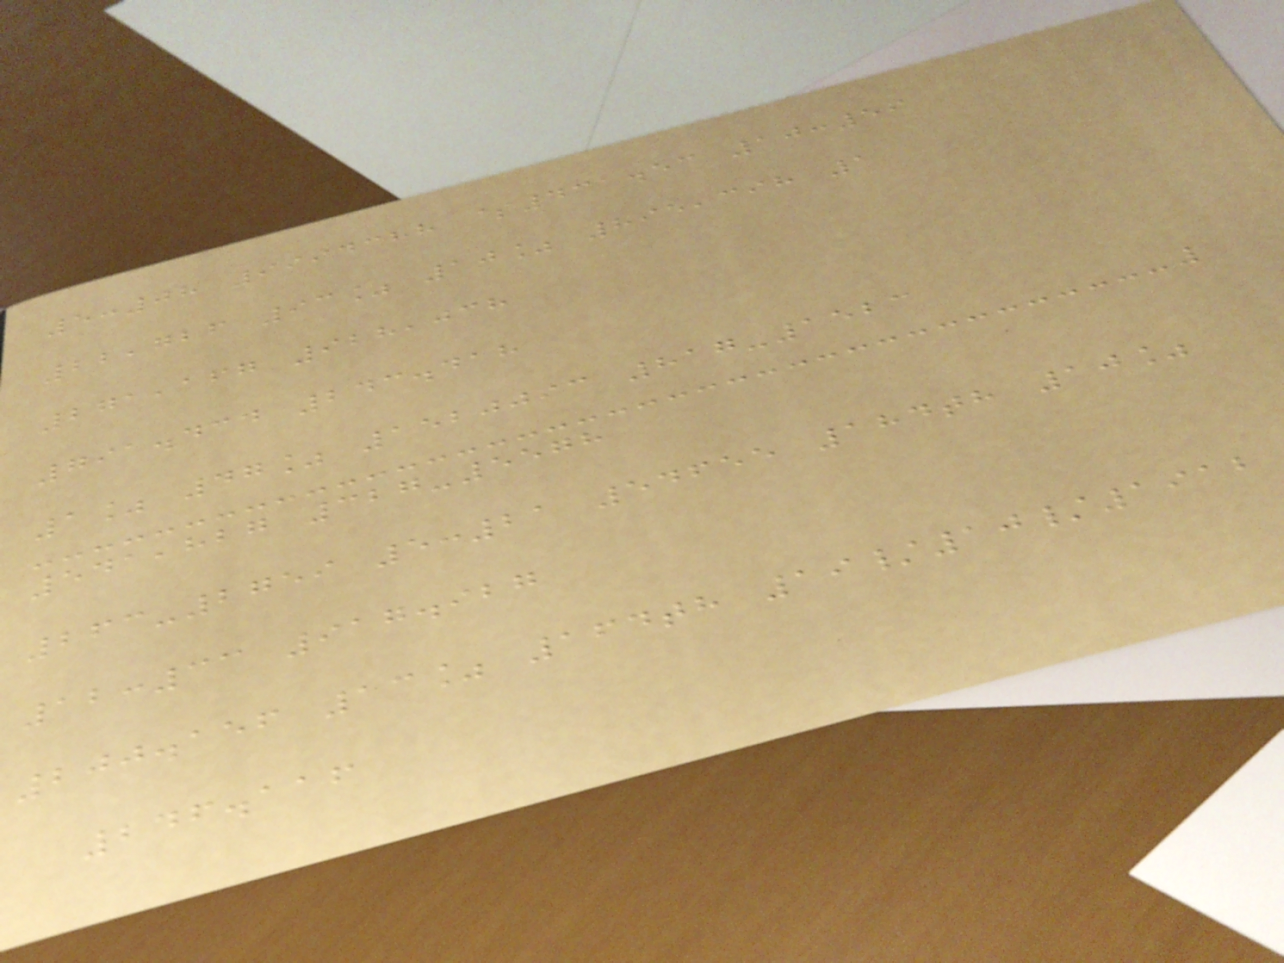5:08 9994388 $431.53 10:59
22,726 93% 10% 895,398 1
271,167 928,038
791.434 243.418
1% 47% 1520093 817-1523
541,827 327-5578
263-2759 5:21 54655 184th 10%
12:33 917.927
200.156 13% 164th 19/10/1912
246.116
